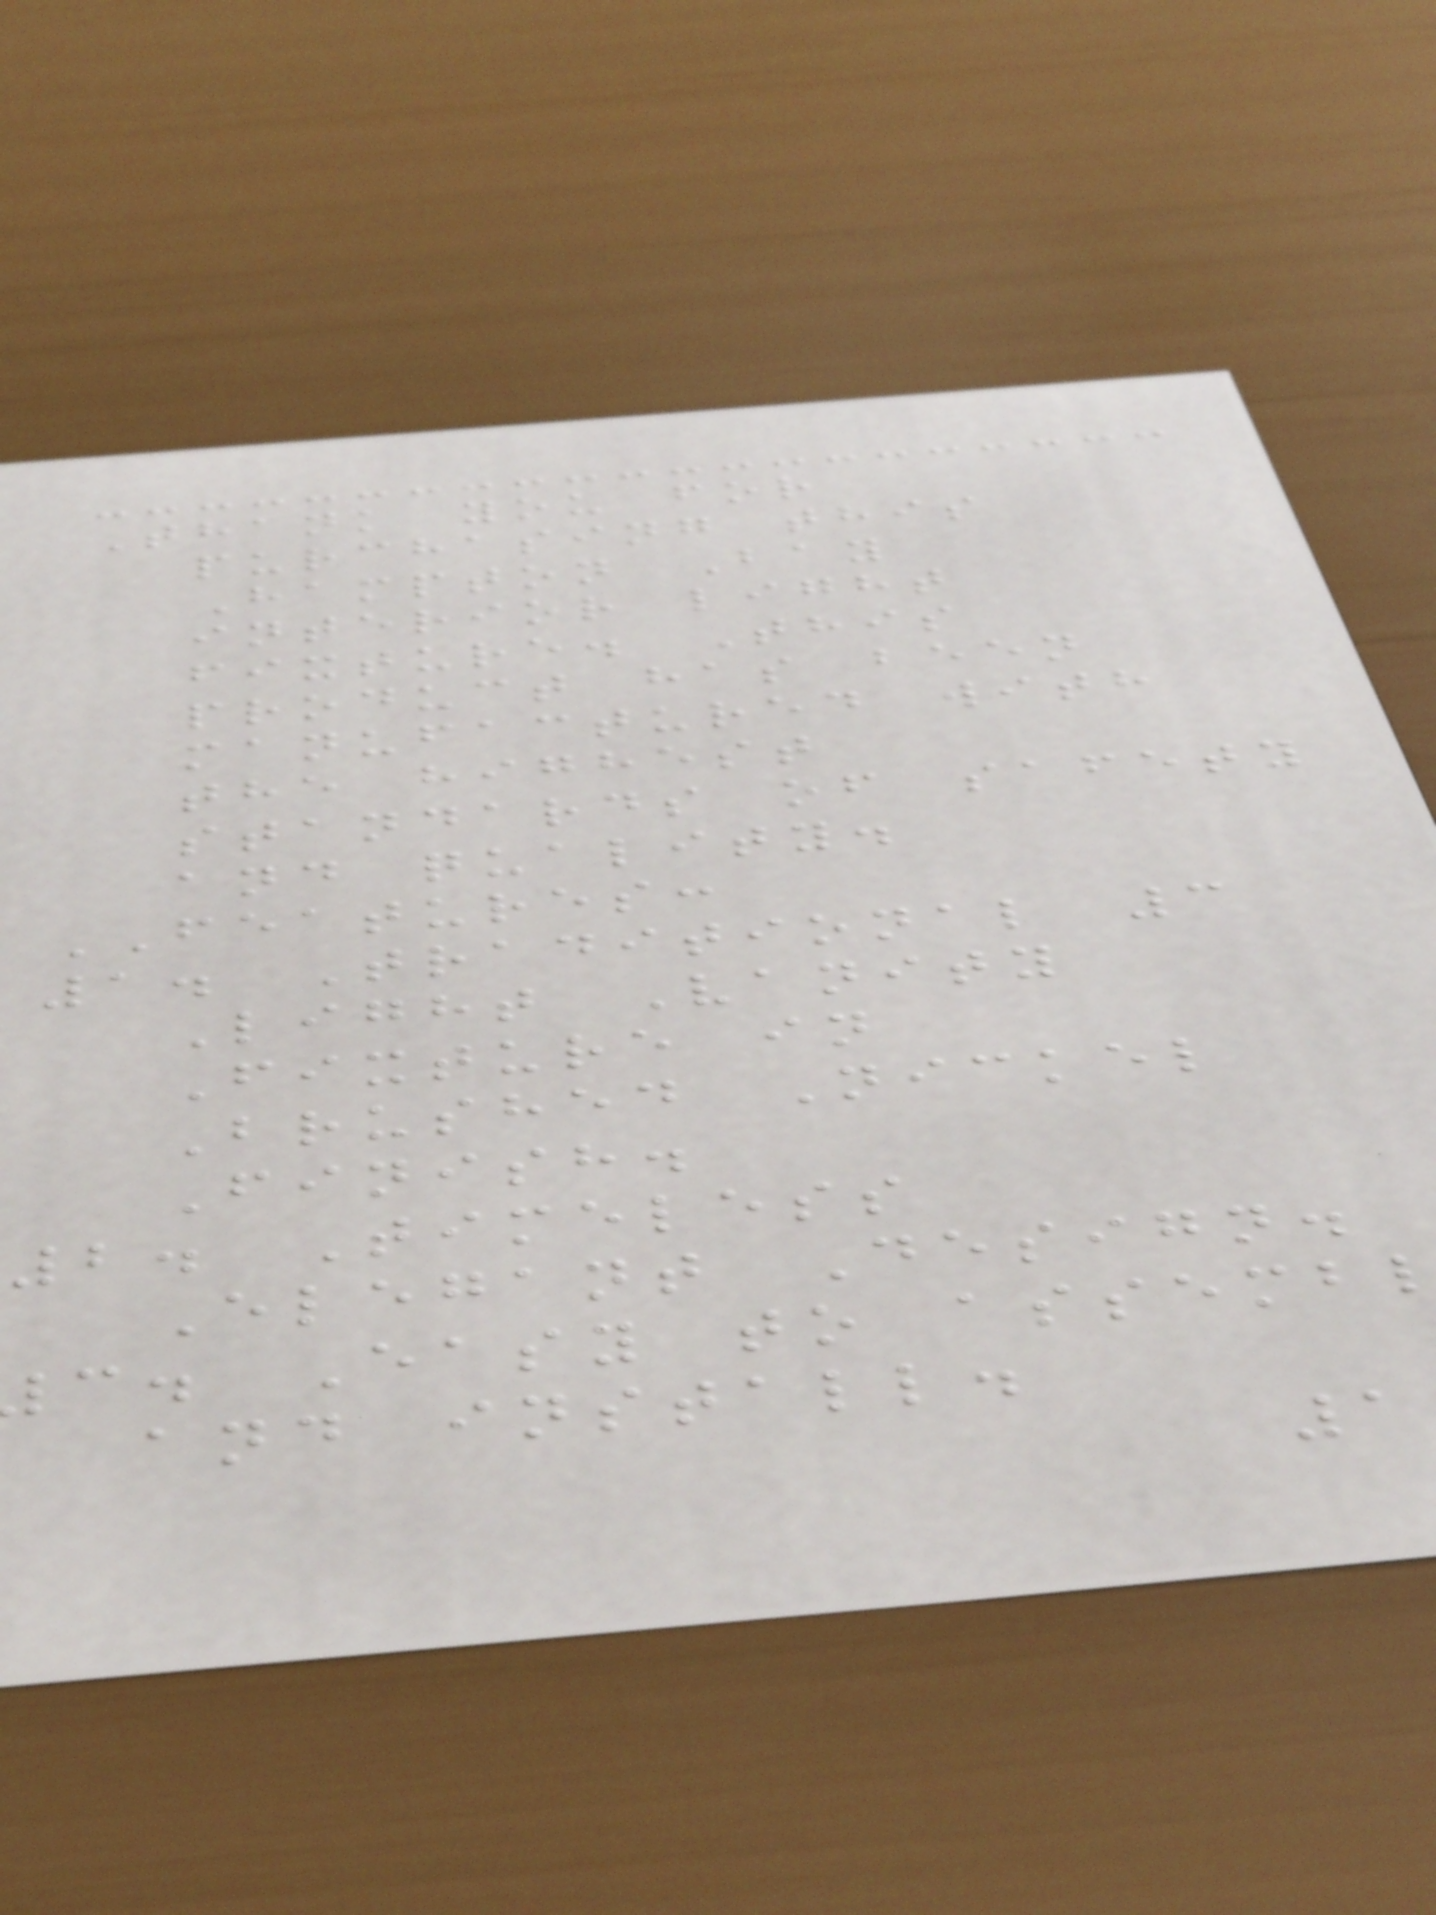Thank you for
purchasing this
Hampton Bay
interior light
fixture. This
product has been
manufactured with
the highest
standards of safety
and quality.
FEATURES:
1. Traditional 3
Light Vanity
Fixture in
Brushed Nickel
Finish.
2. Timeless
Elegant Design.
c. Easy to assemb
and install.
